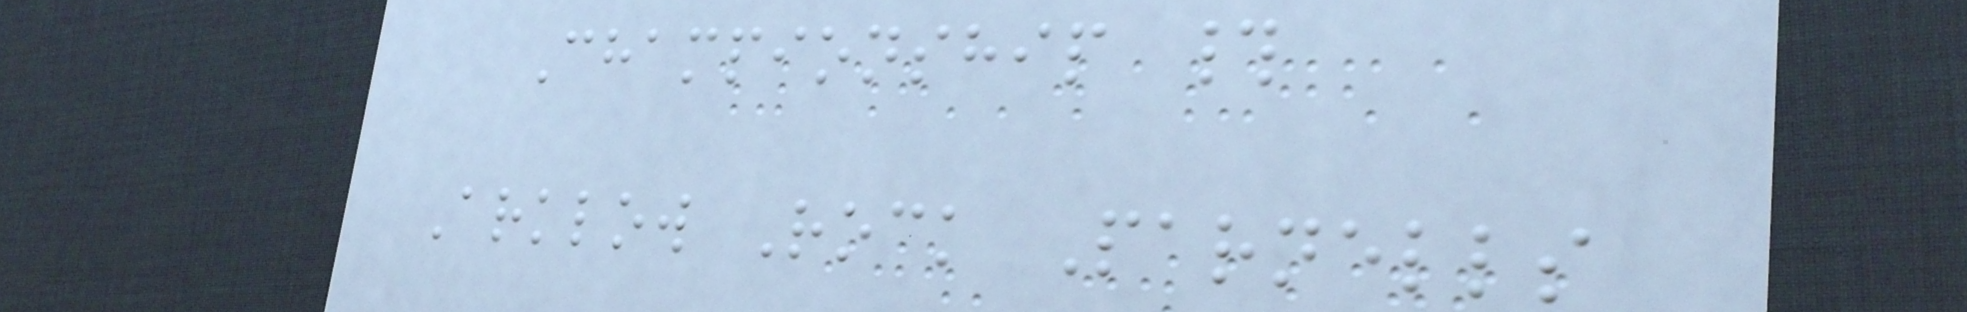Championship #
Arklow Rock Parnells
